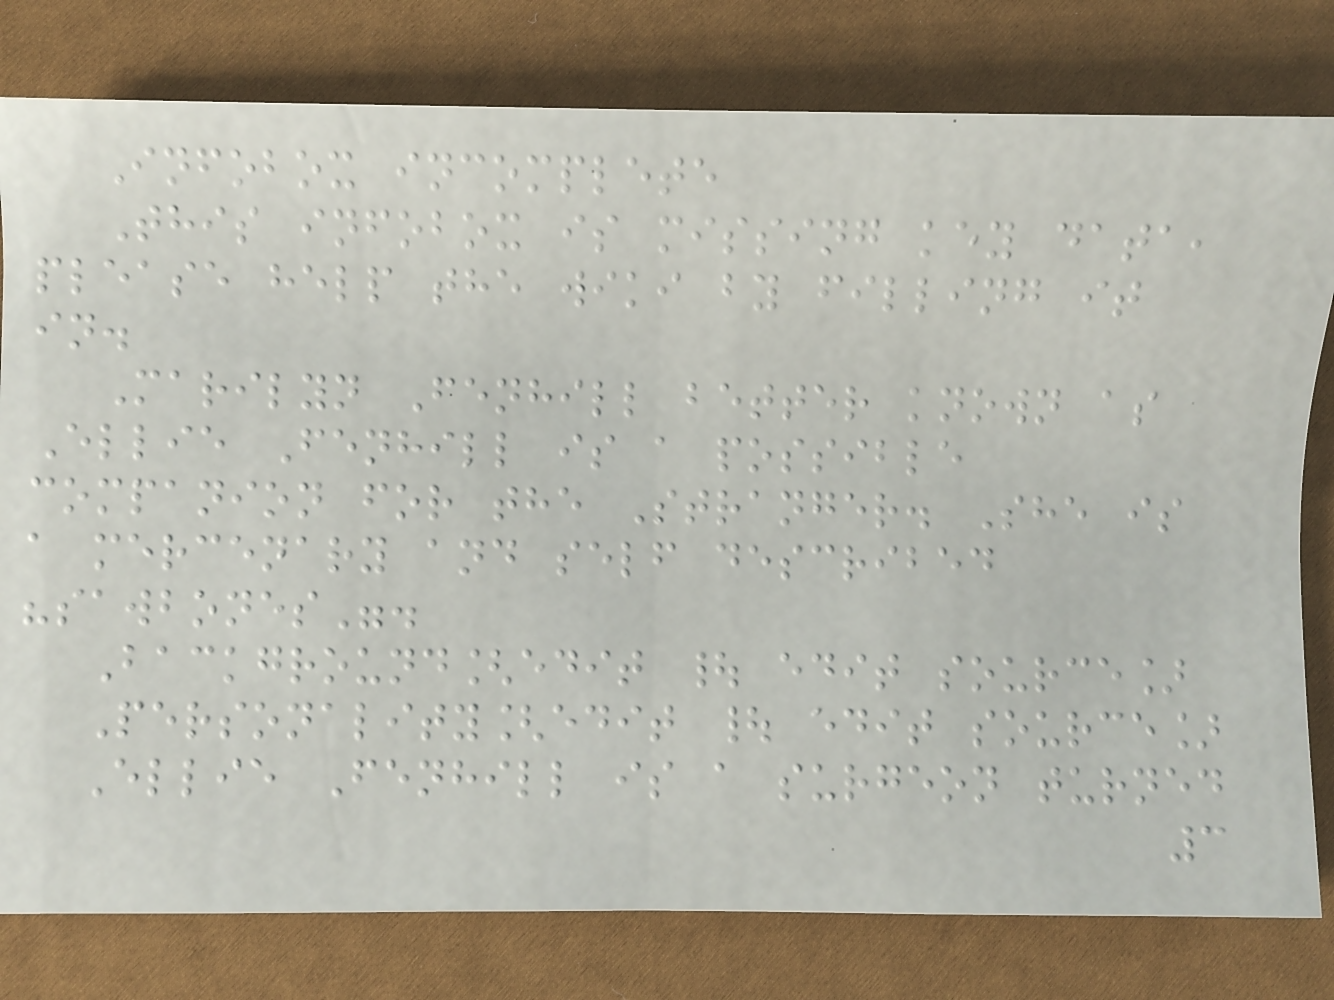Infobox incomplete
This infobox is missing key data,
please help the wiki by filling it
in.
Marilyn Fenhill better known as
Ellie Fenhill is a possible
companion for the Stranger. She is
a mercenary and self described
"sawbones".
Background[edit | edit source]
Personality[edit | edit source]
Ellie Fenhill is a surgeon turned
3
